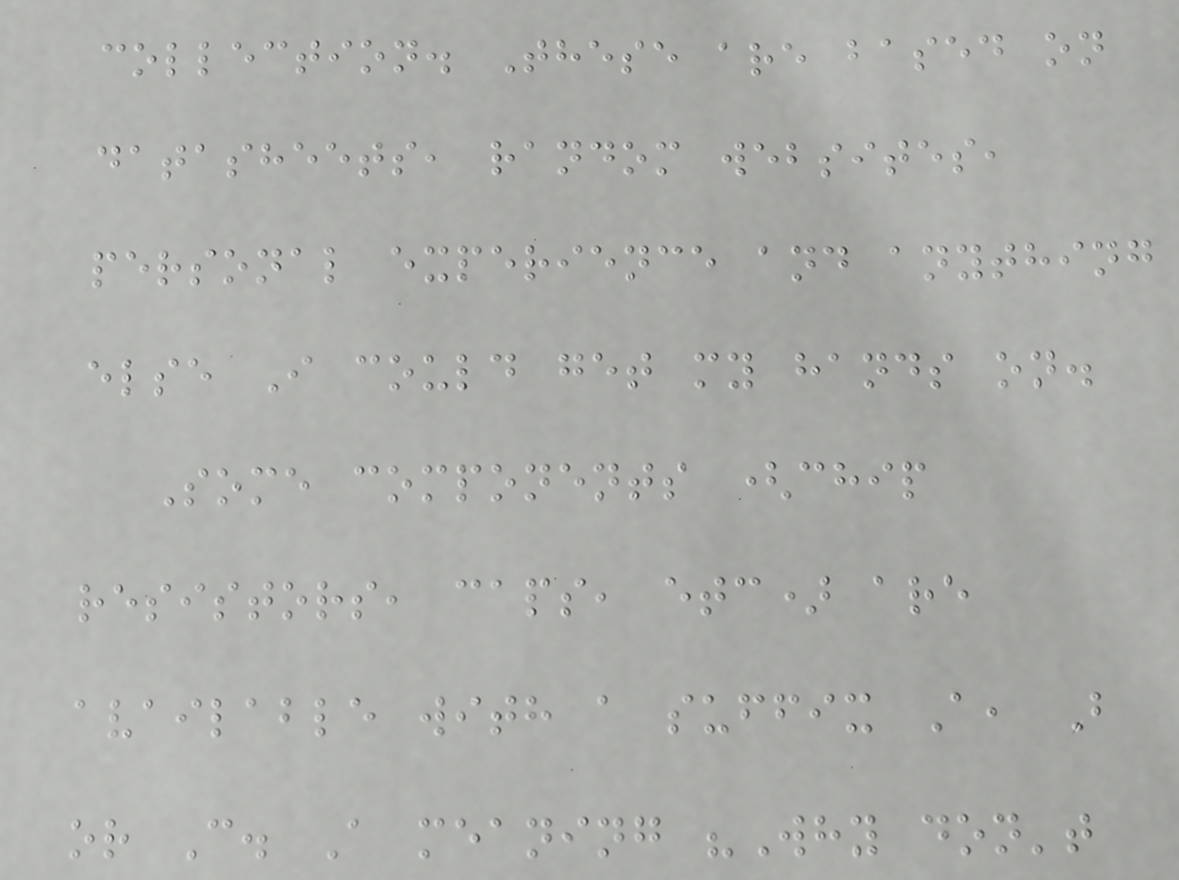collection. These are based on
datasheets, random websites,
personal experience and anything
else I could get my hands on.
Some components (chip
resistors, caps, etc) are
available with a suffix A, B
or C. A meaning "Why don't
